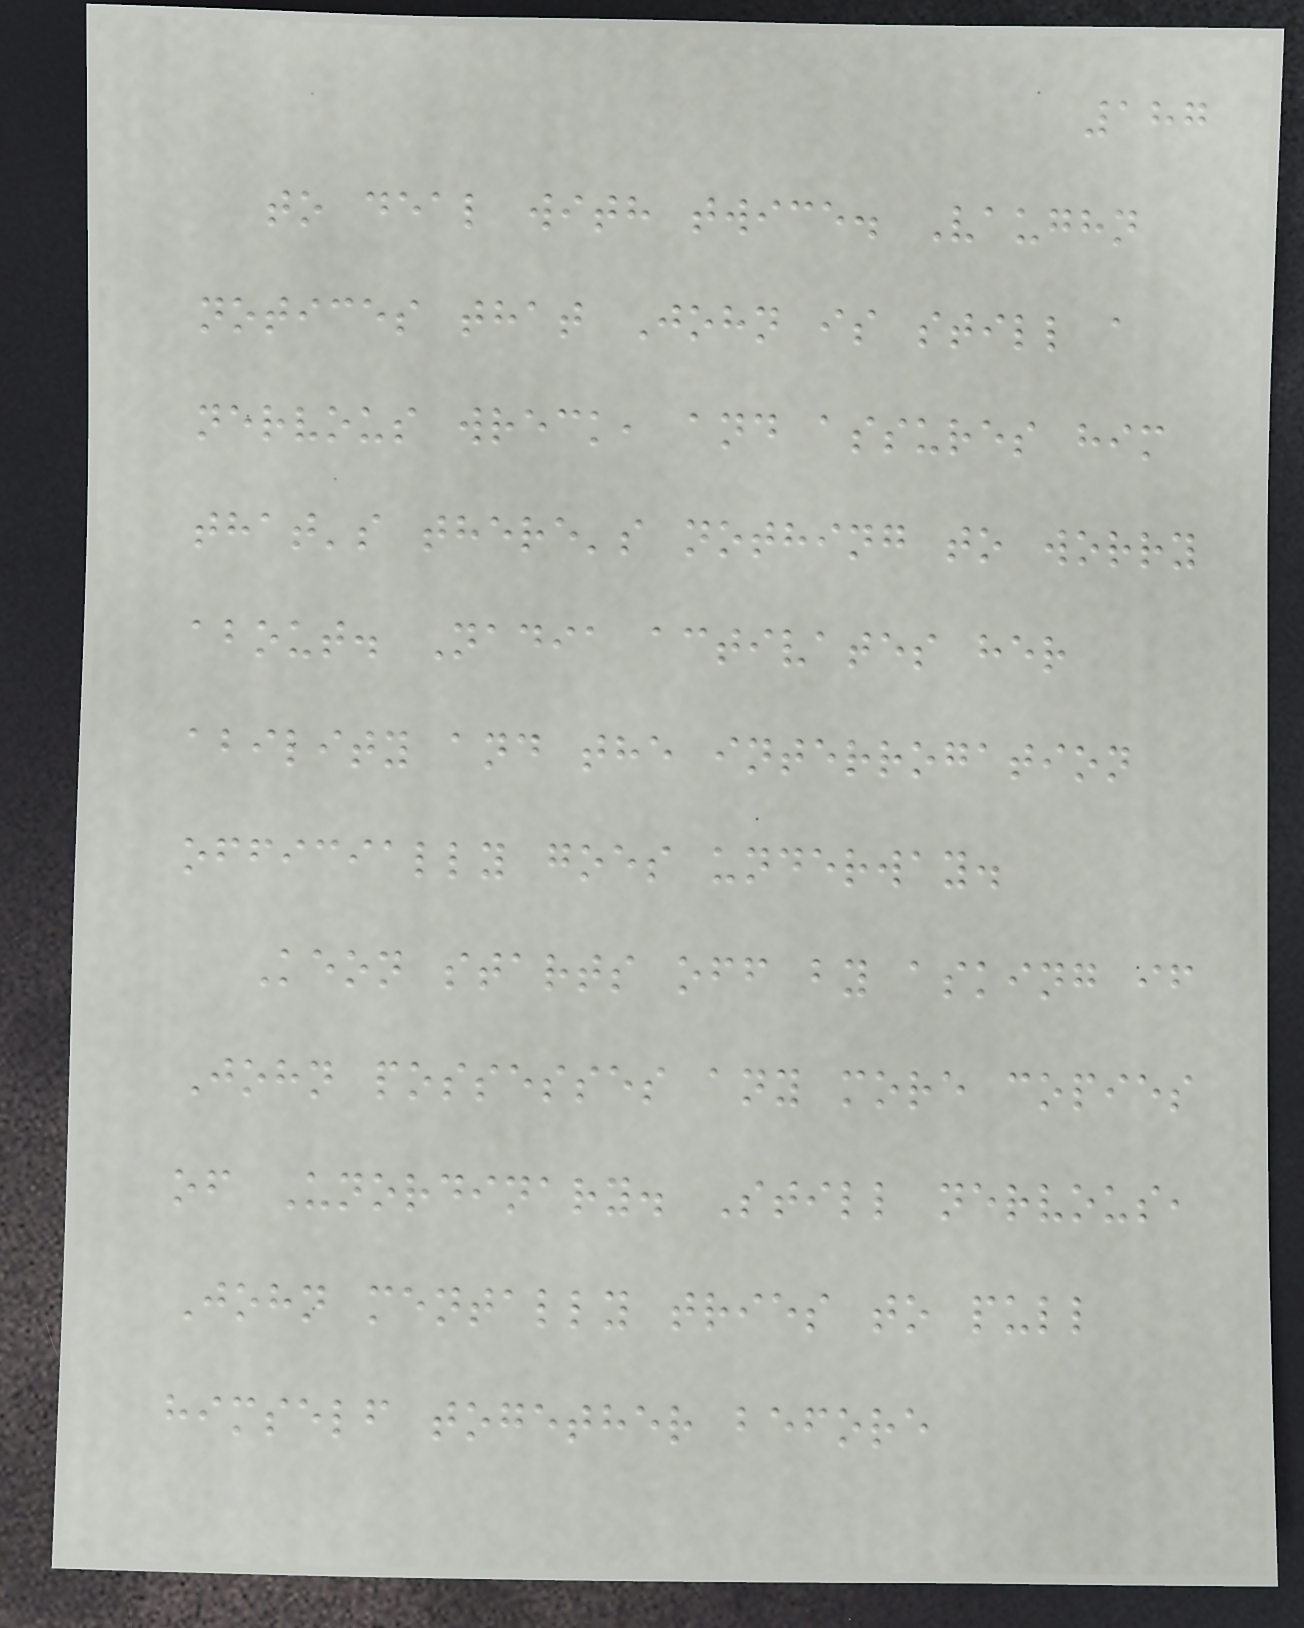187
to deal with twice. Vaughn
notices that John is still a
nervous wreck, and assures him
that's there's nothing to worry
about. Nadia activates her
ability and the interrogation
officially goes underway.
Keon starts off by asking if
John possesses any more copies
of Unordinary. Still nervous,
John mentally tries to pull
himself together before
